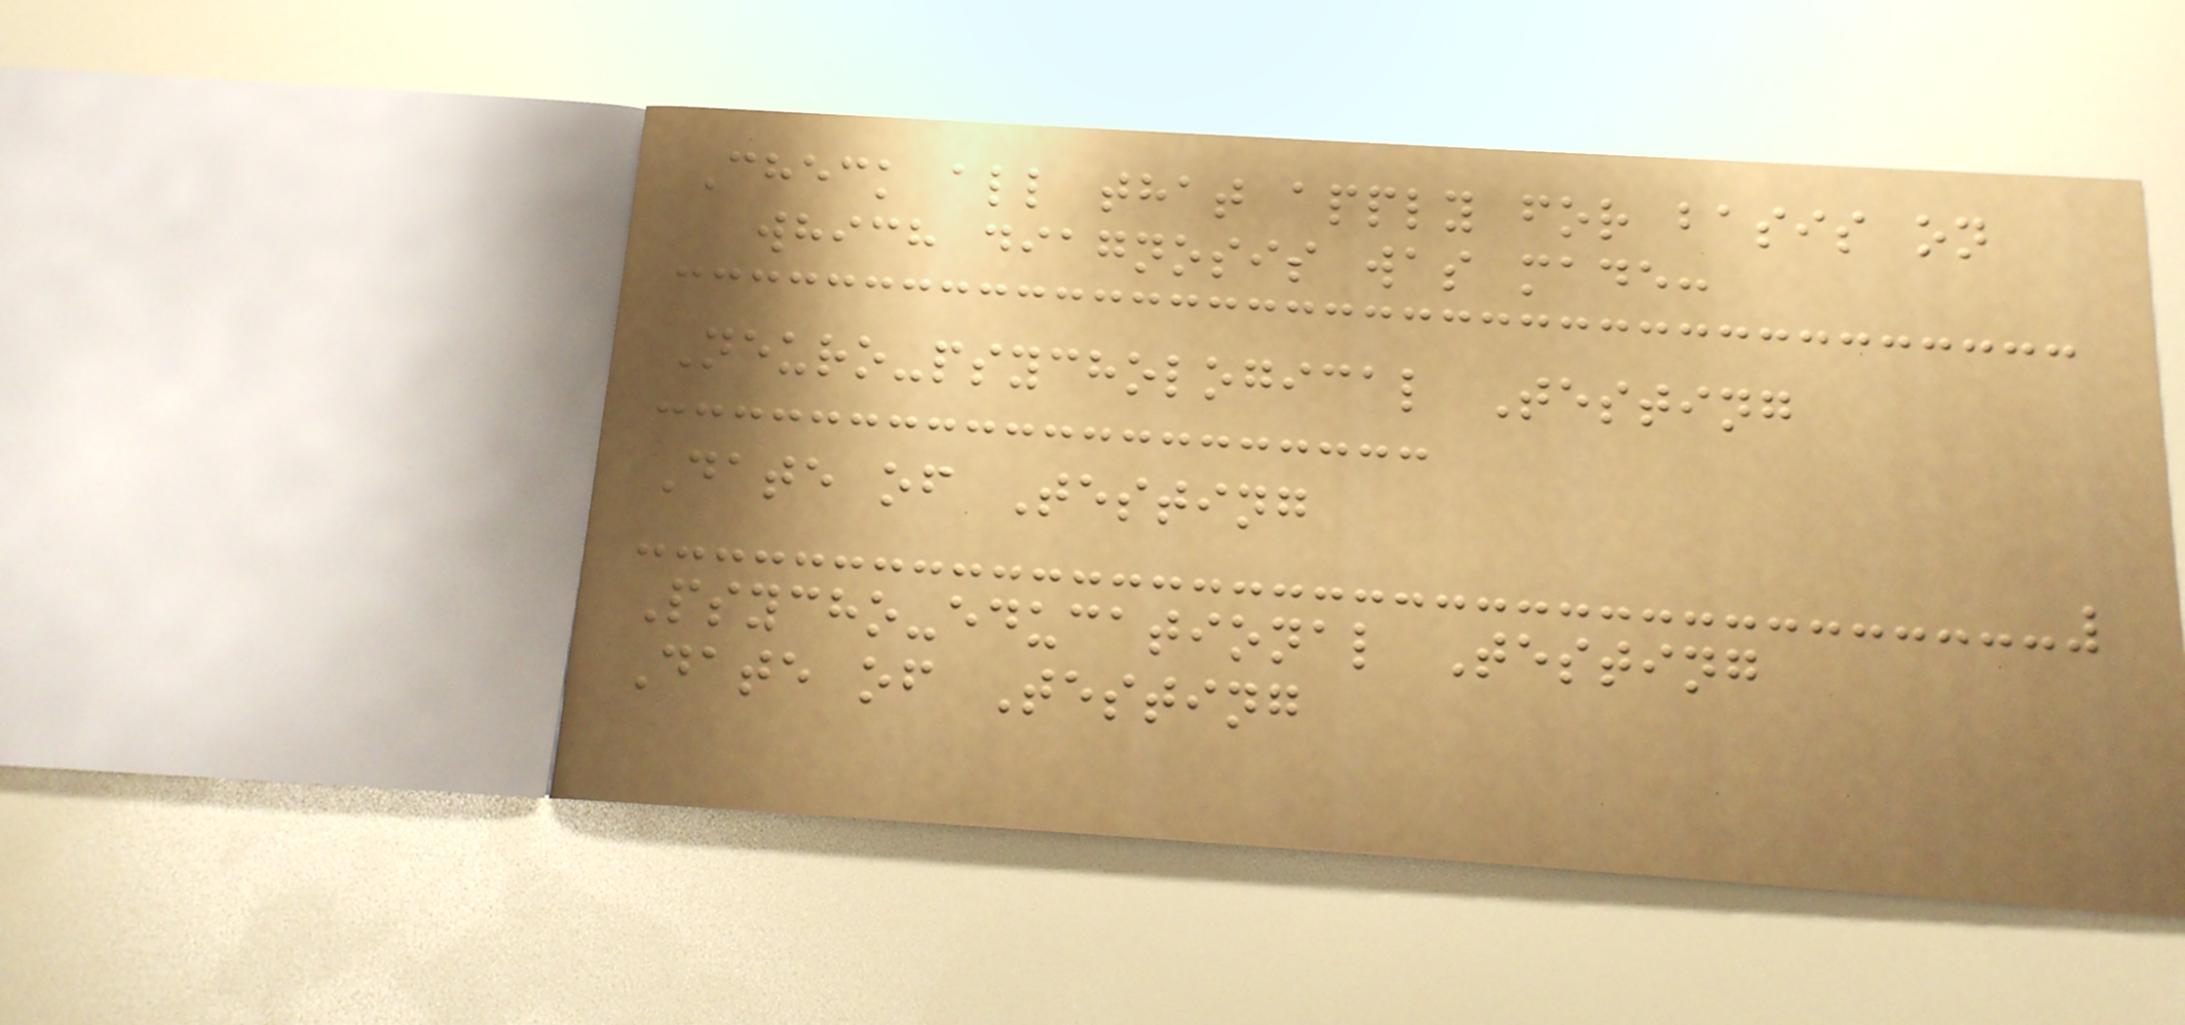Check all that apply for basis on
which diagnosis was made:
Neuro-psychological Testing
Date of Testing
Psycho-educational Testing
Date of Testing
